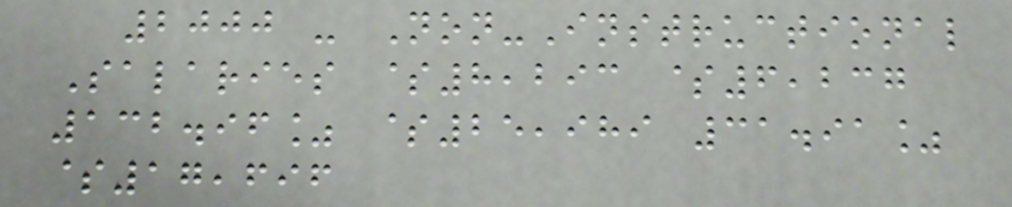2000 - Non-Instructional
Salaries $8,293 $6,237
132.96% $25,989 31.91%
$17,696
